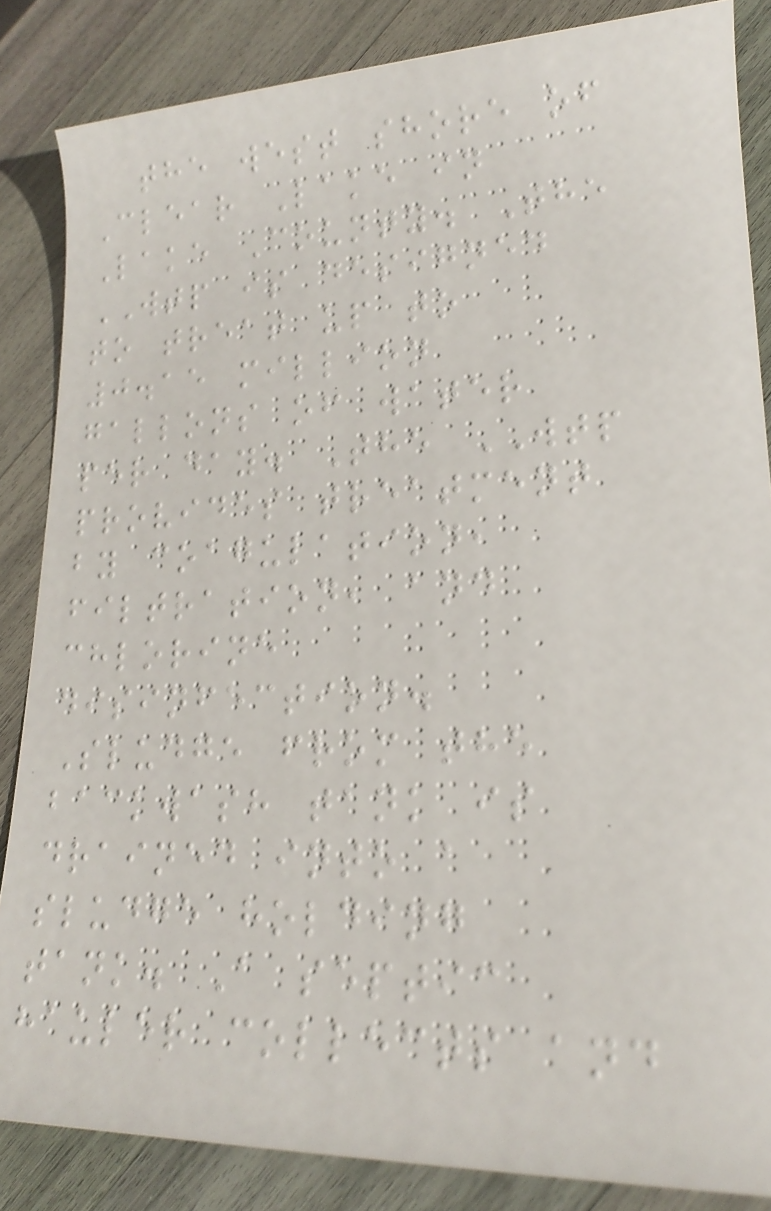the west shore of
Clear Lake in
Lake County. The
WTP is designed
to treat up to
0.15 million
gallons of water
per day. The WTP
provides treatment
by coagulation,
filtration, and
chlorine
disinfection.
Sludge from the
backwash tank is
drained into a
sludge holding
tank. A septic
hauler collects and
